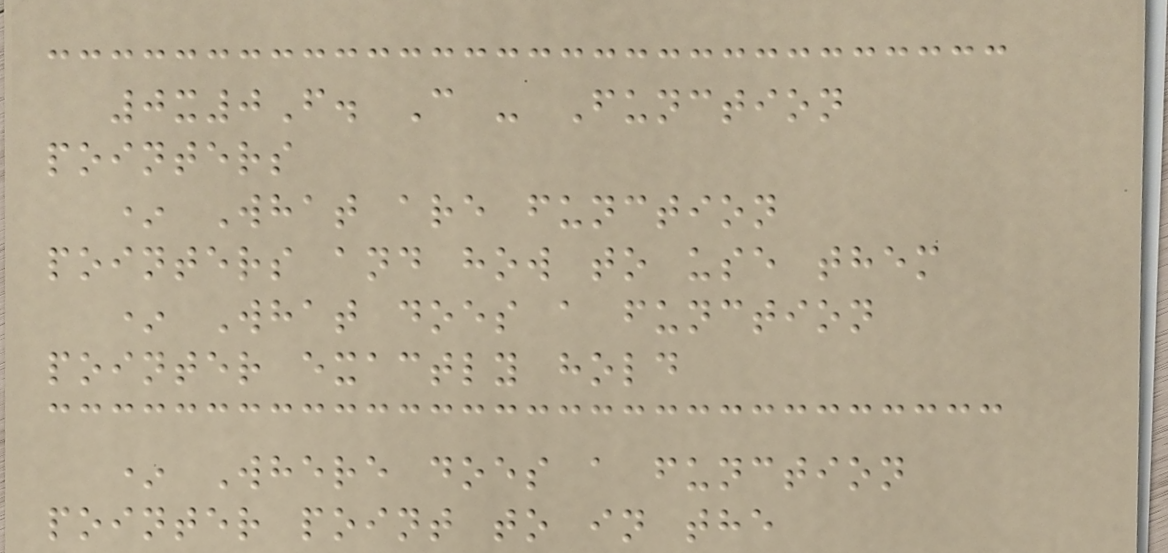0x0F. C - Function
pointers
* What are function
pointers and how to use them
* What does a function
pointer exactly hold
* Where does a function
pointer point to in the
